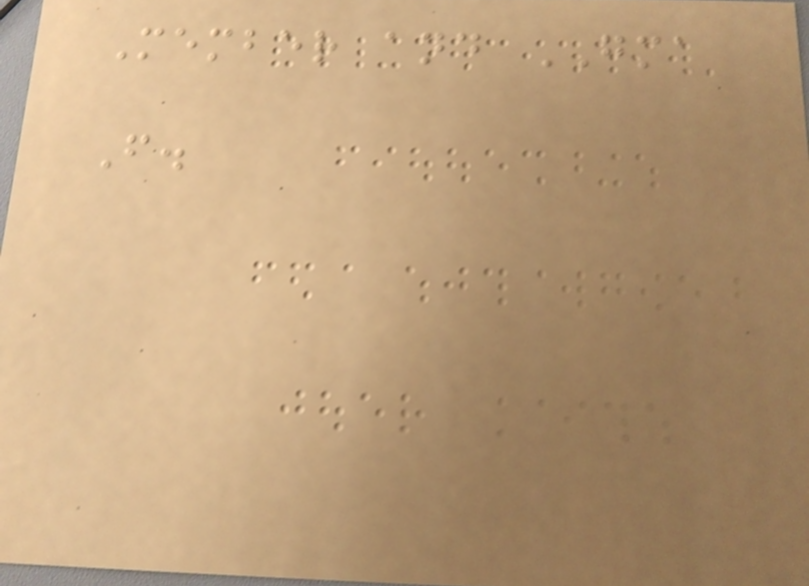Member and GMA
F.
